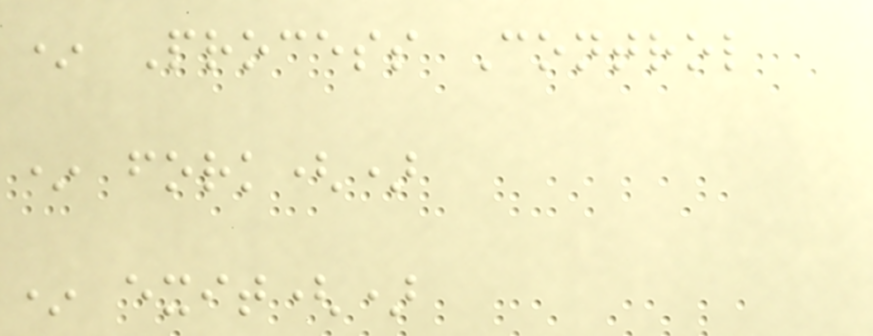* Process Control
* fork()
* exit()
